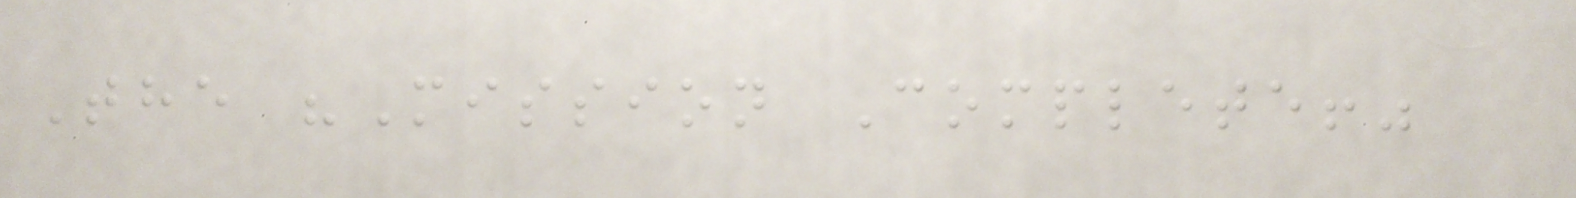The "Mission Complete!"
